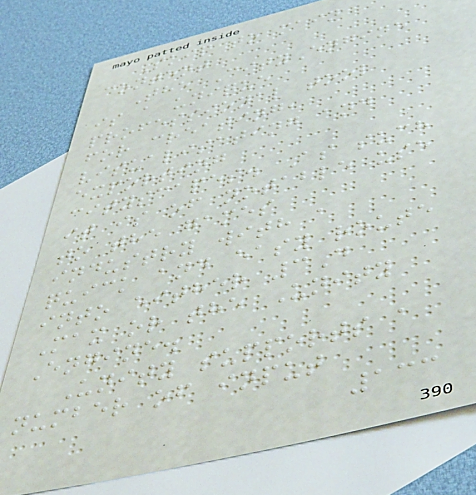Skip to main
content
The CityEngine
is a unique
professional tool
for creating,
visualisating and
exporting
cityscapes. As such
it is of notable use
to the games
industry with a
quick and easy route
into either 3D
Max or the Unity
Engine.
Unity supports a
number of input
133
